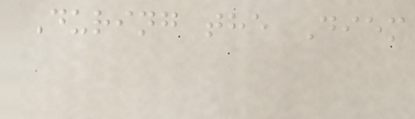During the Diem
